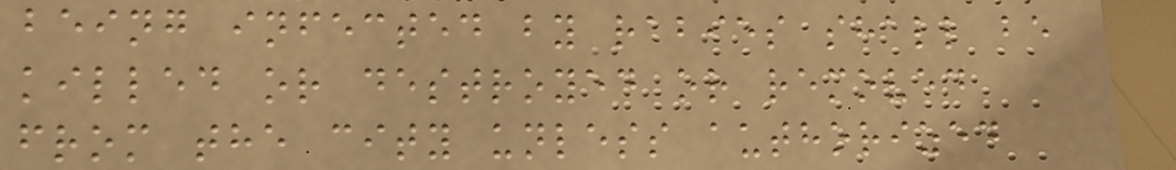being infected by rabies shall be
killed or destroyed or removed
from the city unless authorized
